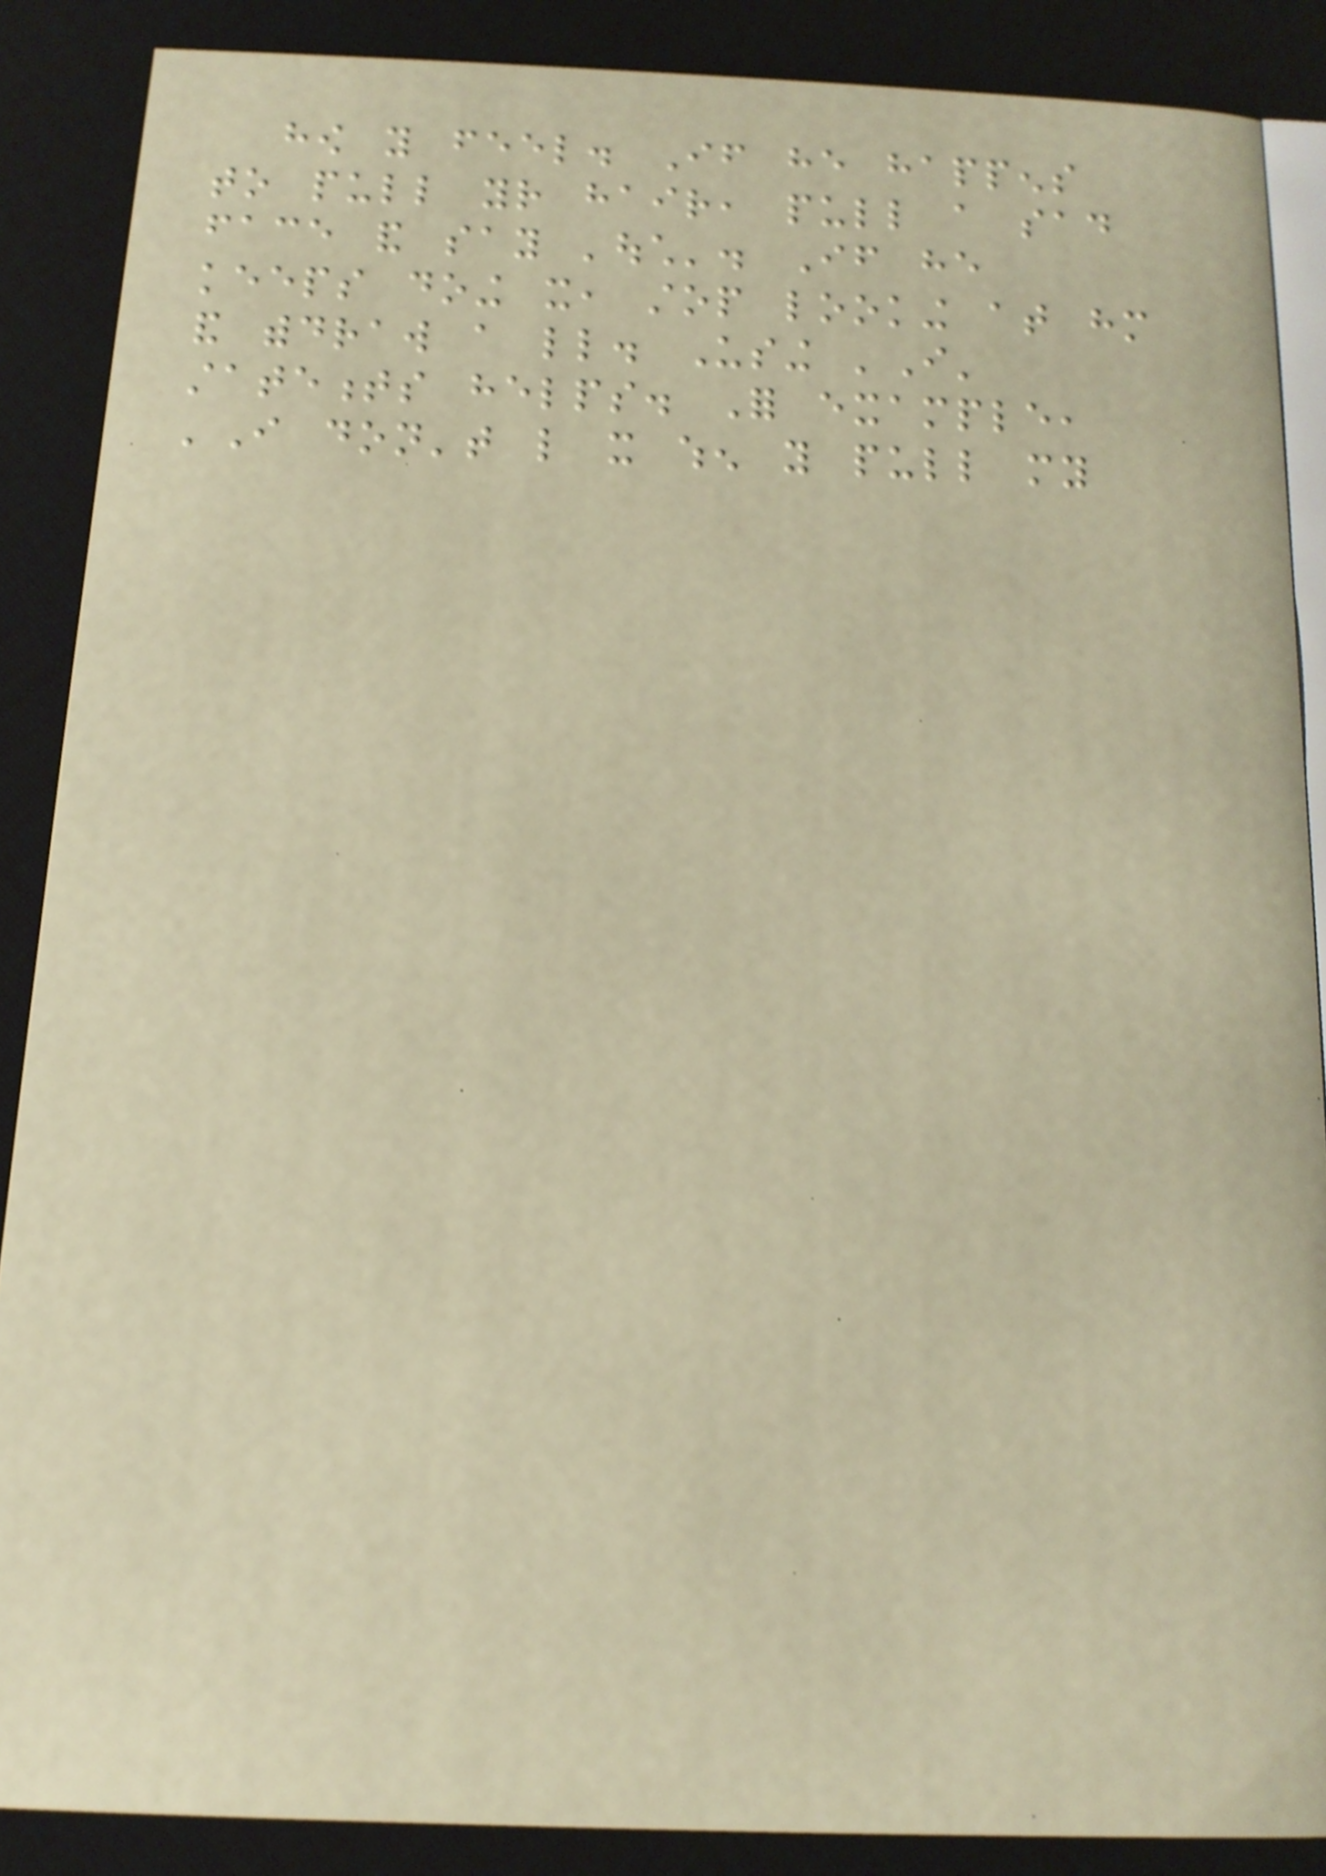how you feel. If he happens
to pull your hair, pull a sad
face and say 'ouch'. If he
keeps doing it, stop looking at him
and withdraw a little. Using 'I'
statements helps. For example,
'I don't like it when you pull my
